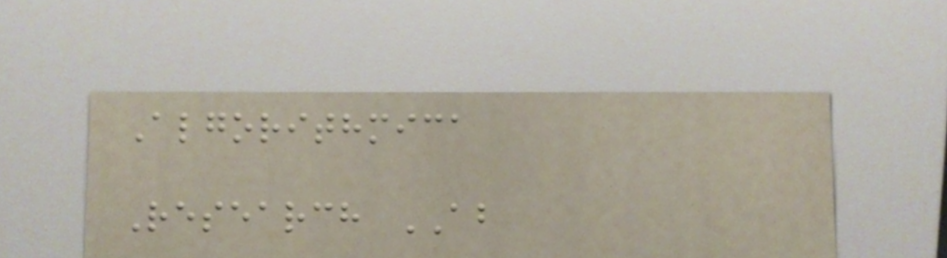Algorithmica
Research AB
